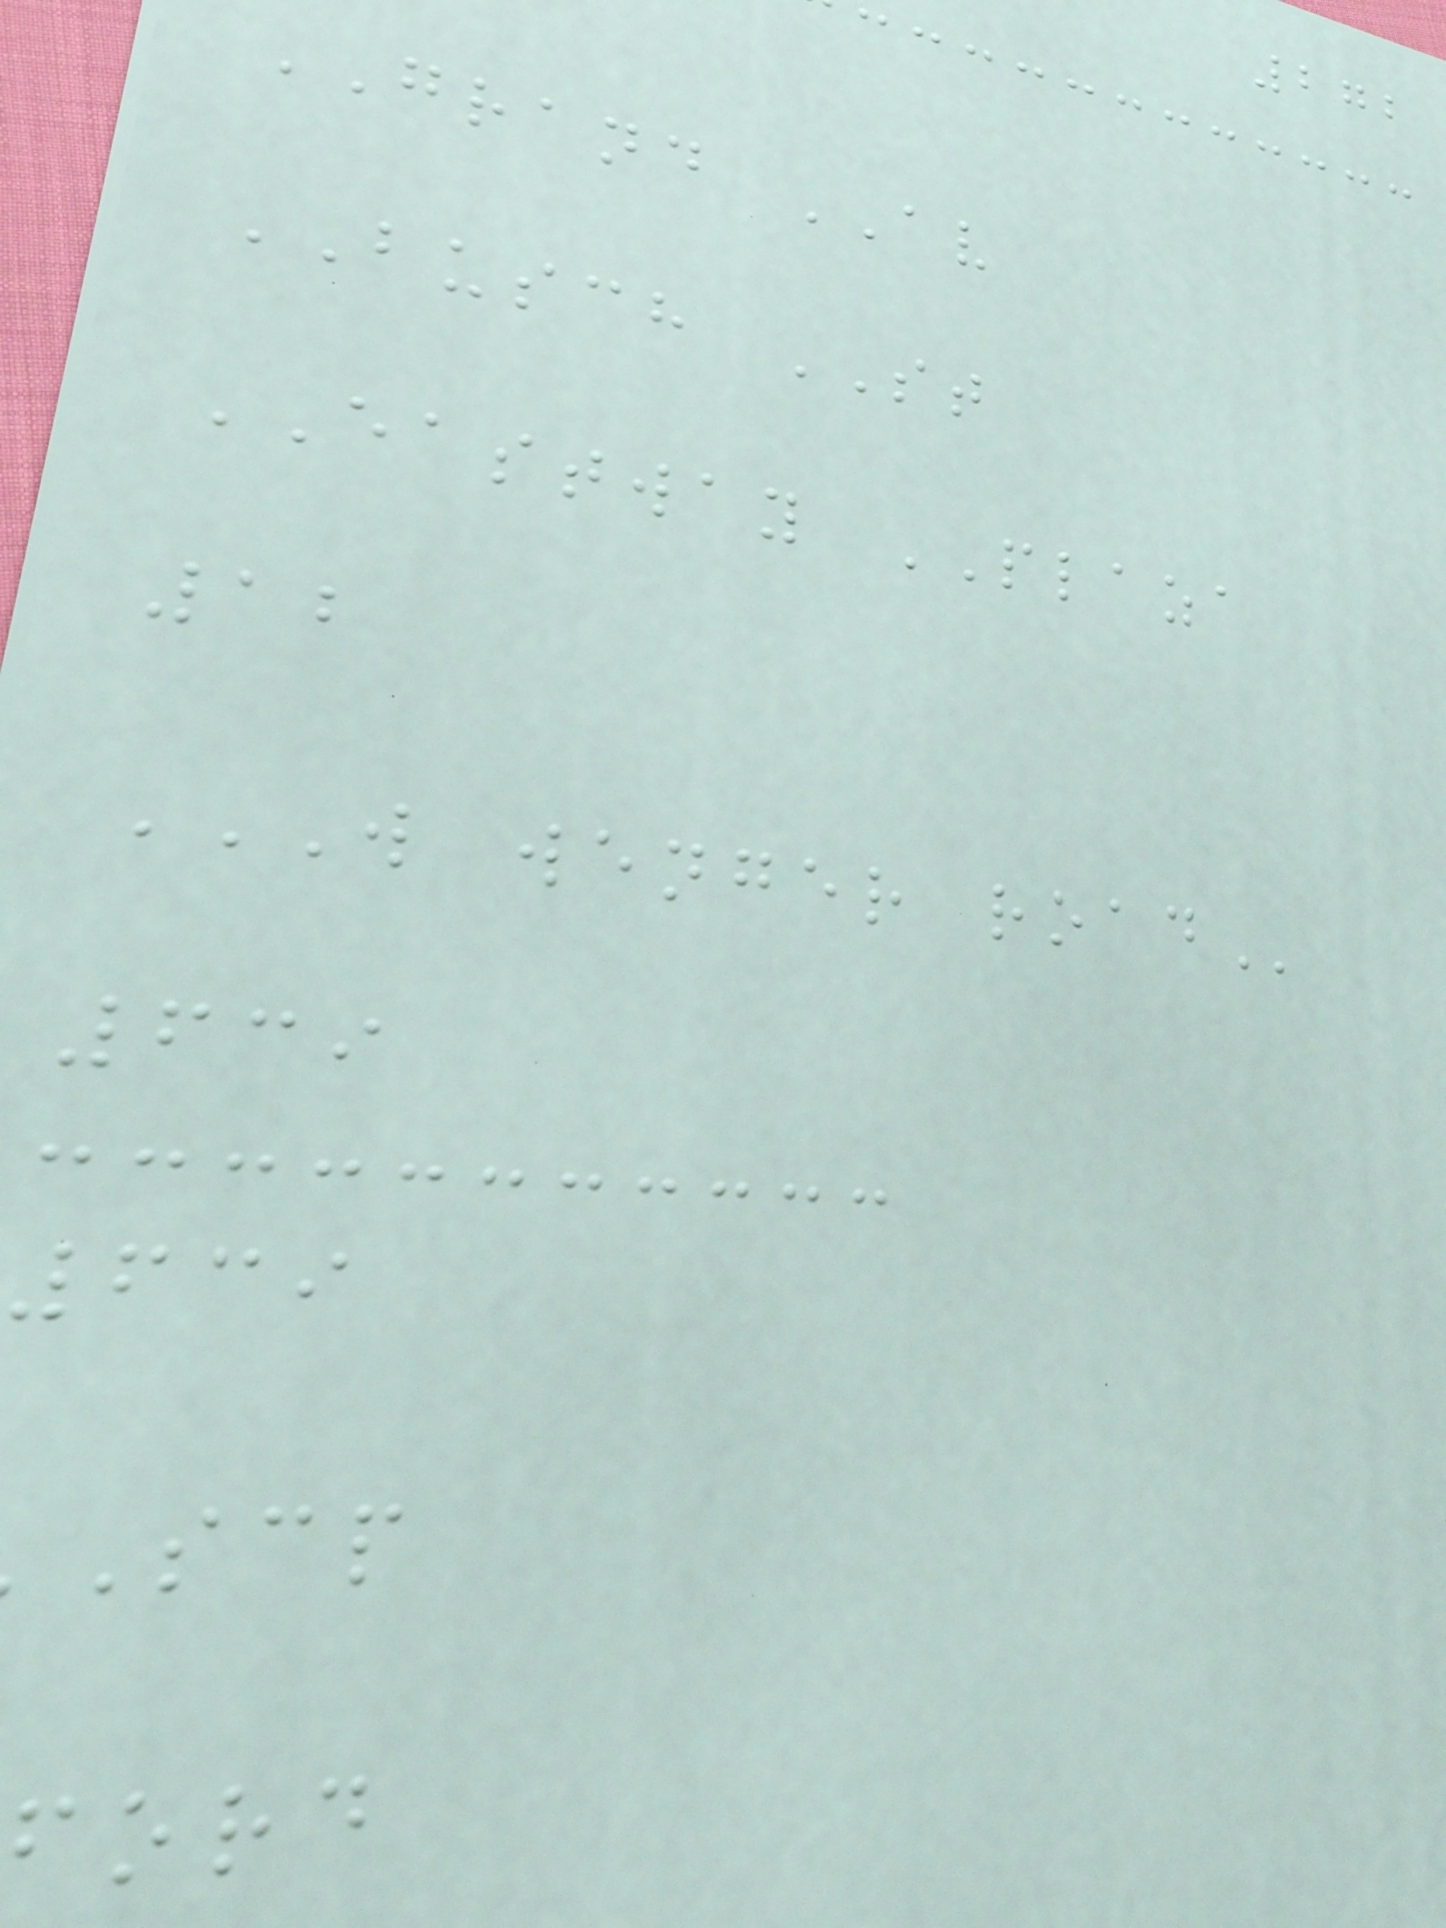272
GRAND AV
BUSCH ST
EASTWAY PLAZA
12
W WENGER ROAD
639
639
ford
